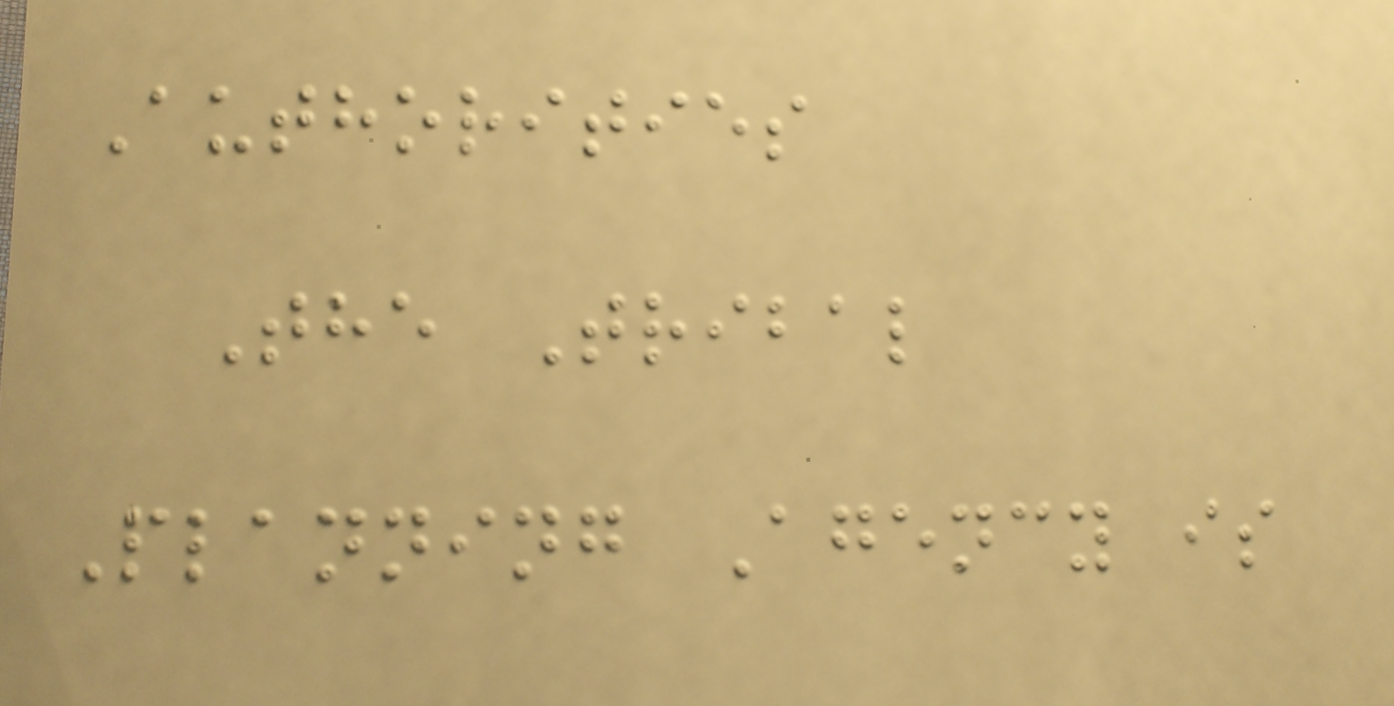Authorities
The Tribal
Planning Agency is
